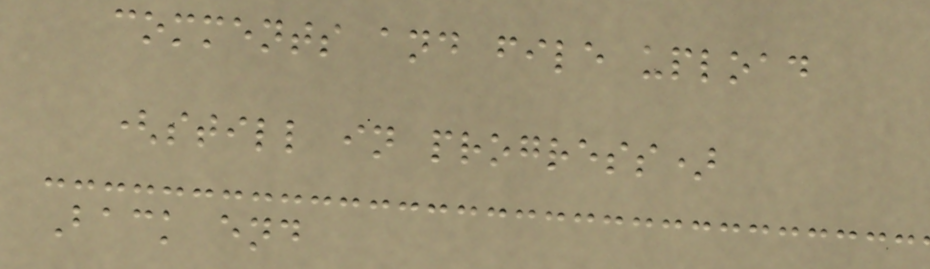comments and file upload
(still in progress)
Back end
